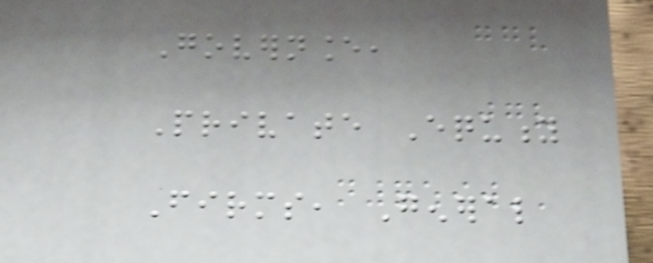Governance,
Private Equity
Firms, General
